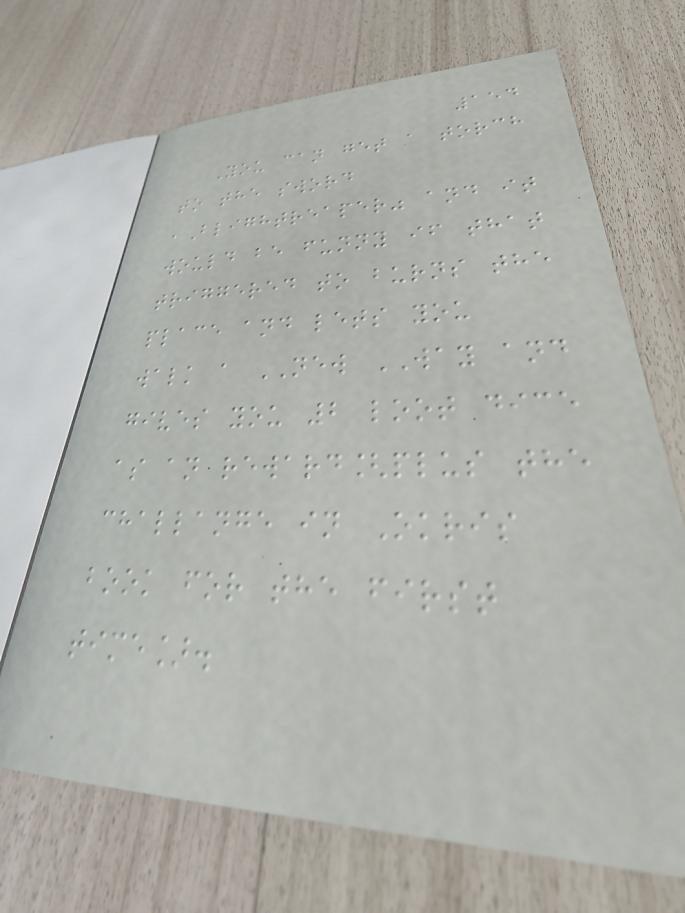154
You can get a torch
to the sword
,Blightreaper" and it
would be funny if that
triggered to burns the
place and lets you
walk a NEW WAY and
gives you 2 loot dice
as an reward[plus the
challange in Okris
book for the first
time].
